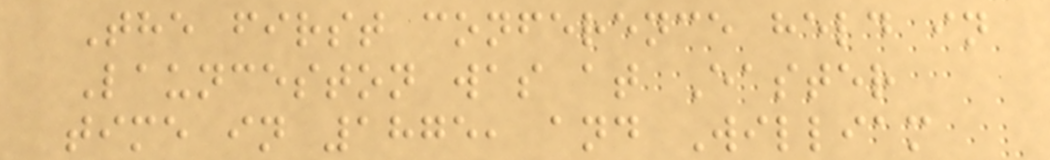The first conference held in
Launceston was at Easter
time in 1875, and William
